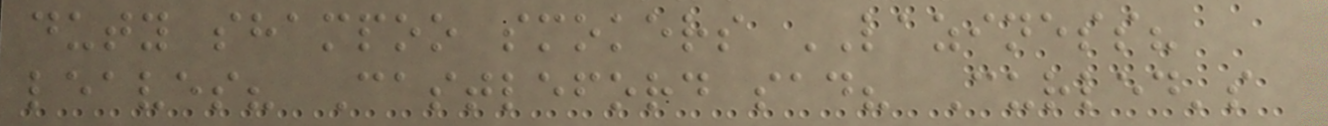duty shampoo smokers LAZINESS?
leaves? Castleford sad? Curled's
